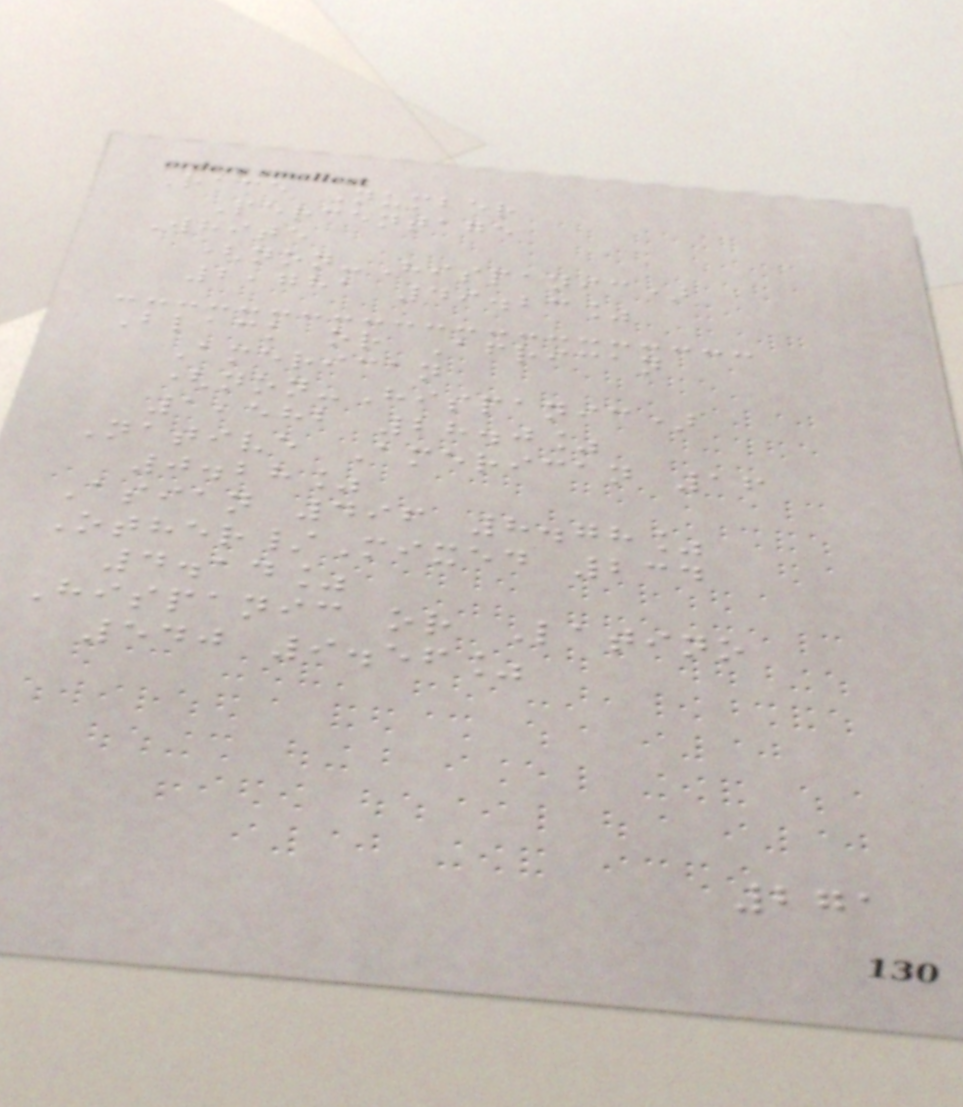Race Number
Percentage
White
(non-Hispanic)
2,781 49.23%
Black or African
American
(non-Hispanic)
1,582 28.0%
Native American 16
0.28%
Asian 496 8.78%
Other/Mixed 234
4.14%
Hispanic or Latino
540 9.56%
271
